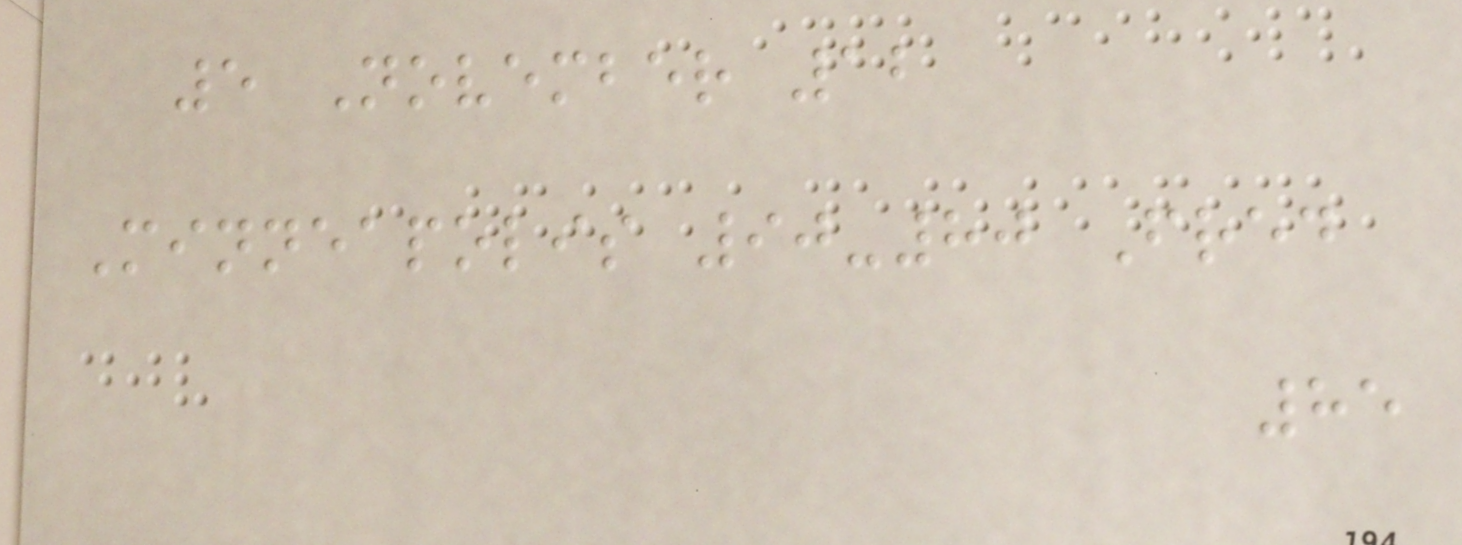5 November 12
Minneapolis 90-80 Fred
85
